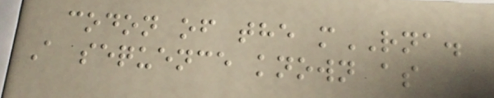codon of the mRNA.
A sequence known as
